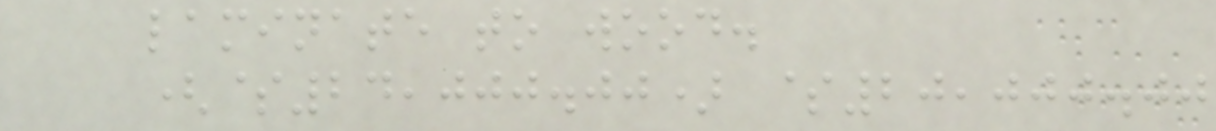laminate to wood.
($24,000.00) $20,000.00
